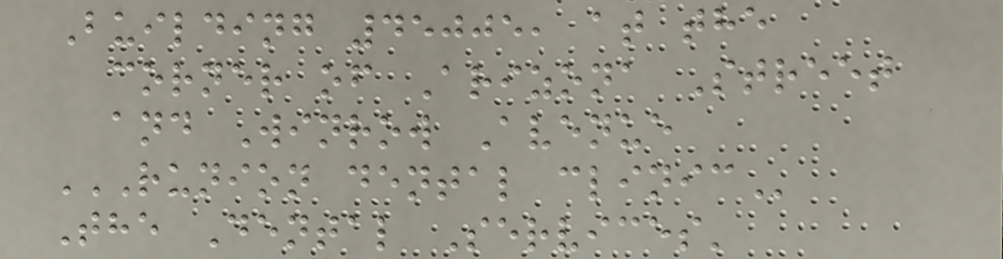Building 45005, at the
corner of Arizona Street
and Winrow Avenue
RUNION DENTAL CLINIC
The Dental Services'
